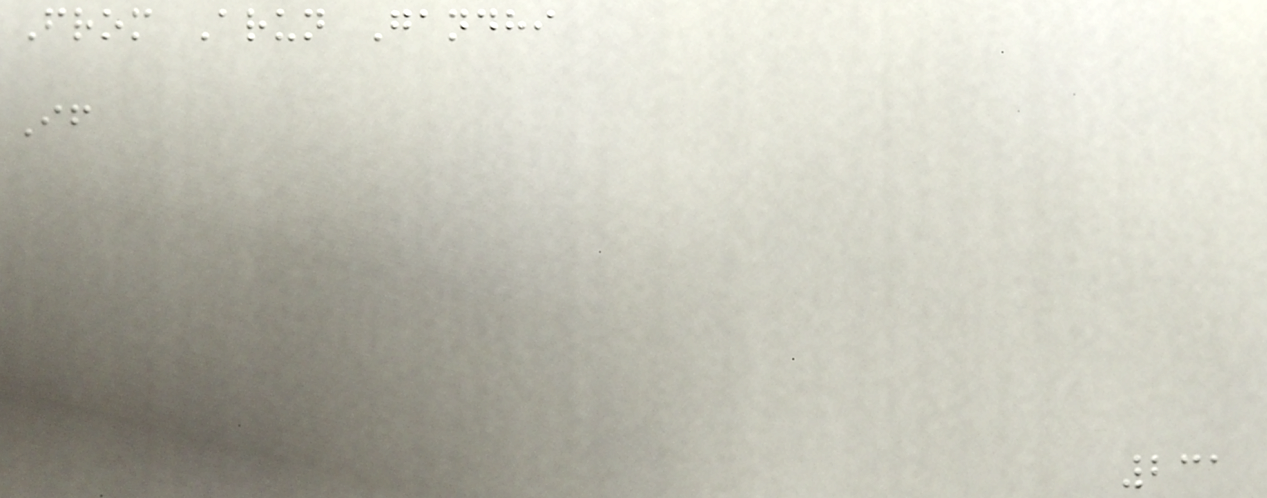From Arun Gandhi
If
231
